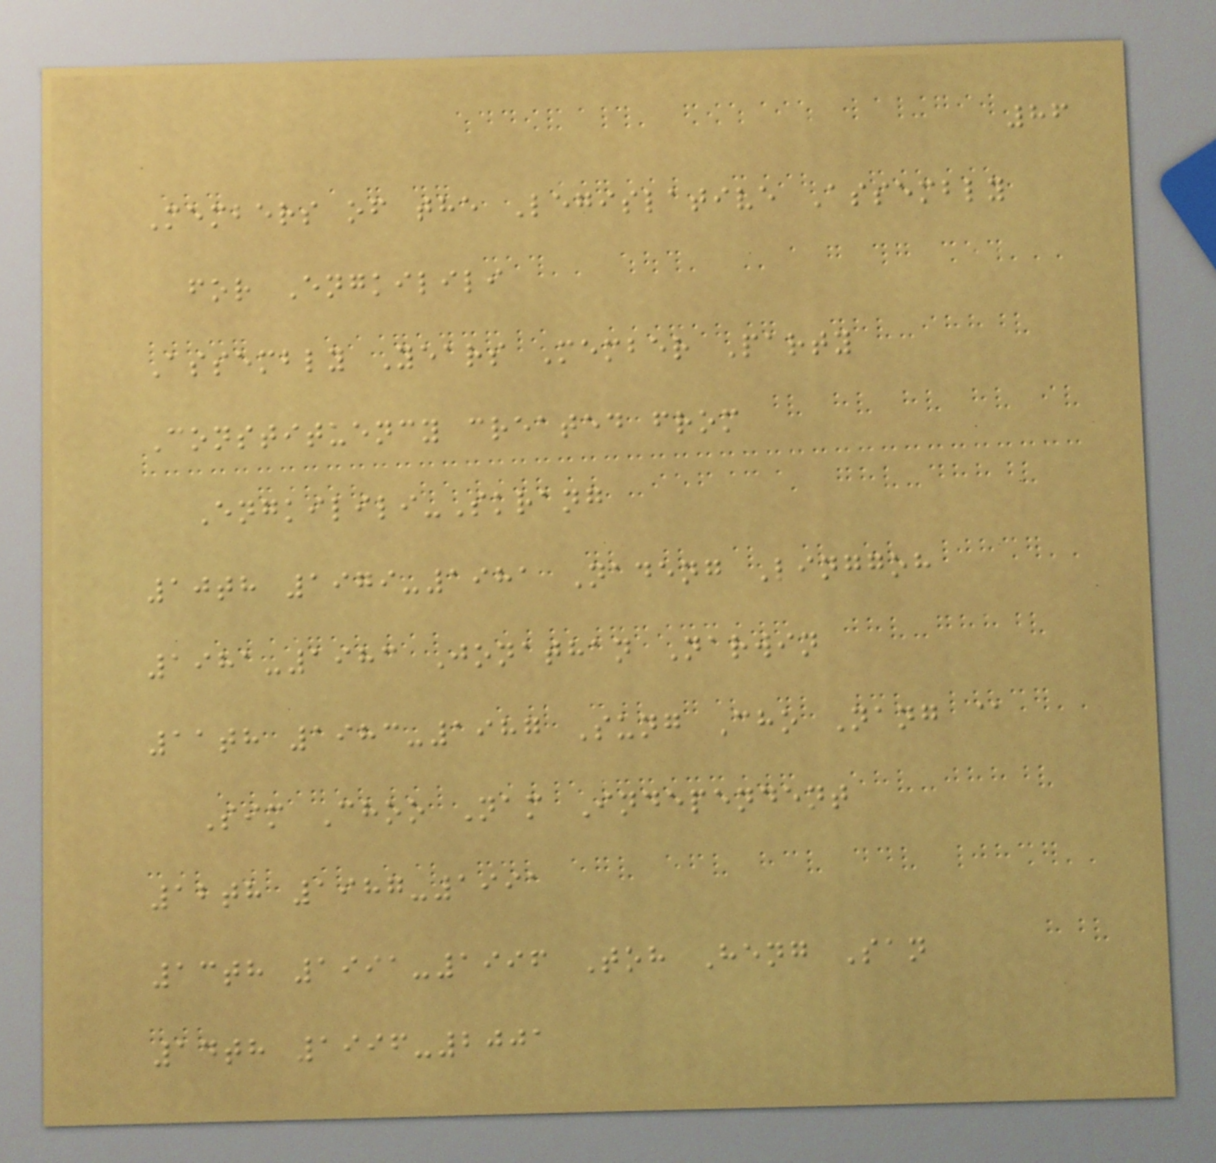86
Members of the Legislative Assembly
for Engkilili
Assembly Years Member Party
Constituency created from
Engkilili-Skrang
10th 1979-1981 Nadeng Linggoh
1981-1983 Jonathan Narwin
11th 1983-1987 Sung Cho Nang @
Sim Choo Nam Independent
12th 1987-1991
13th 1991-1996 Toh Heng San
14th 1996-2001
